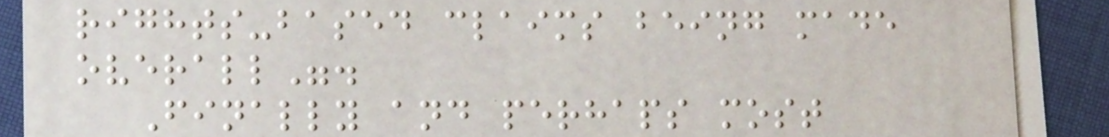rights-based claims being made
overall".
Finally and perhaps most
